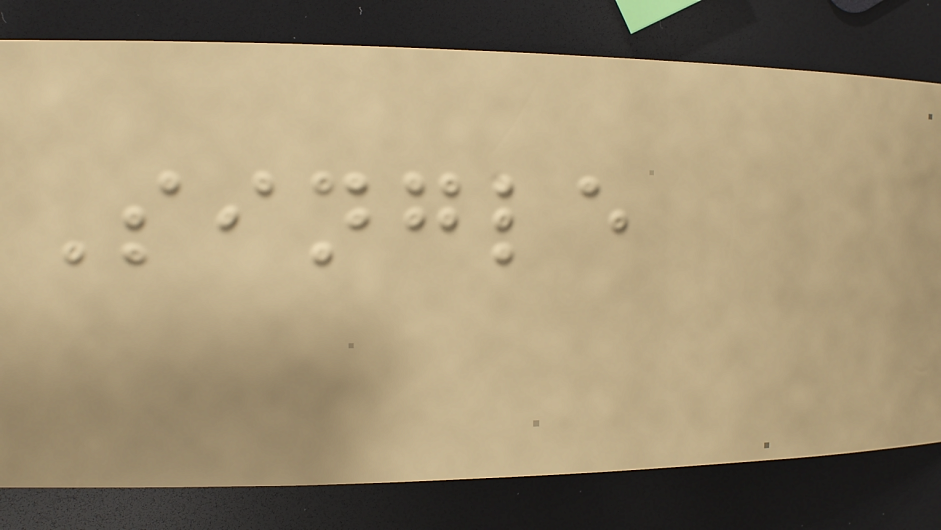Single
